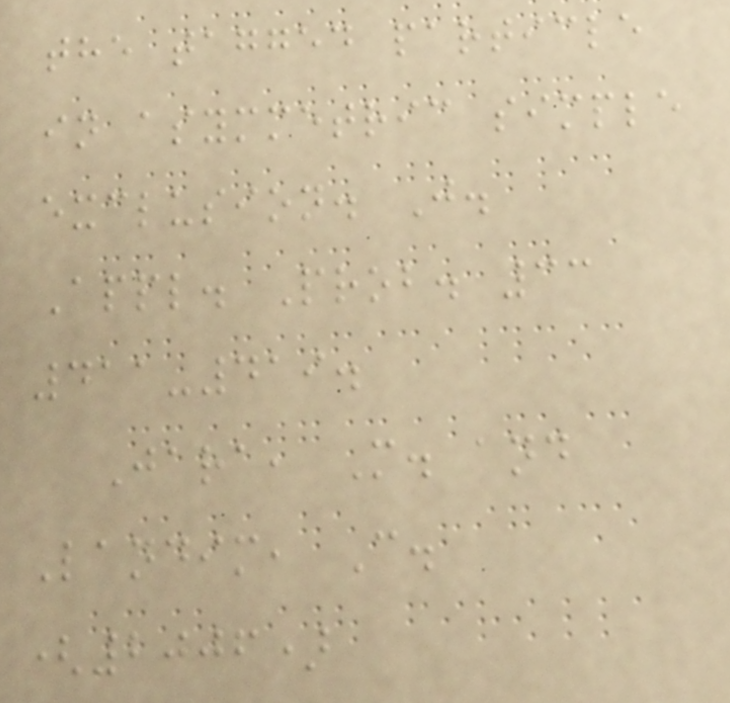the tagged particle
in asymmetric simple
exclusion. J.
Appl. Prob. 33
411-419.
Jara, M. and
Landim, C.
(2006)
